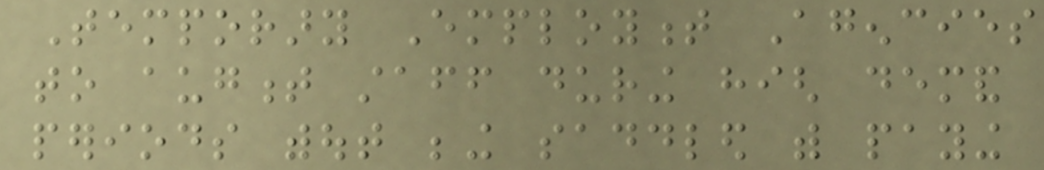Temporary Employment Agencies
to augment staff during high demand
periods without being saddled with paying
